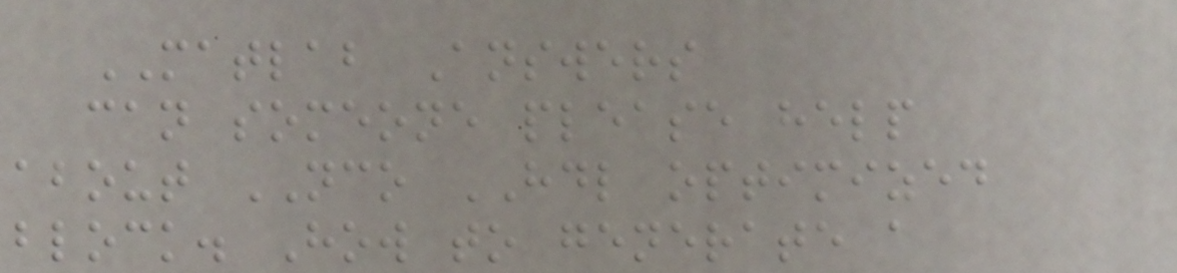MATLAB Answers
can someone please help
about NCO HDL optimized
block. How to generate a
